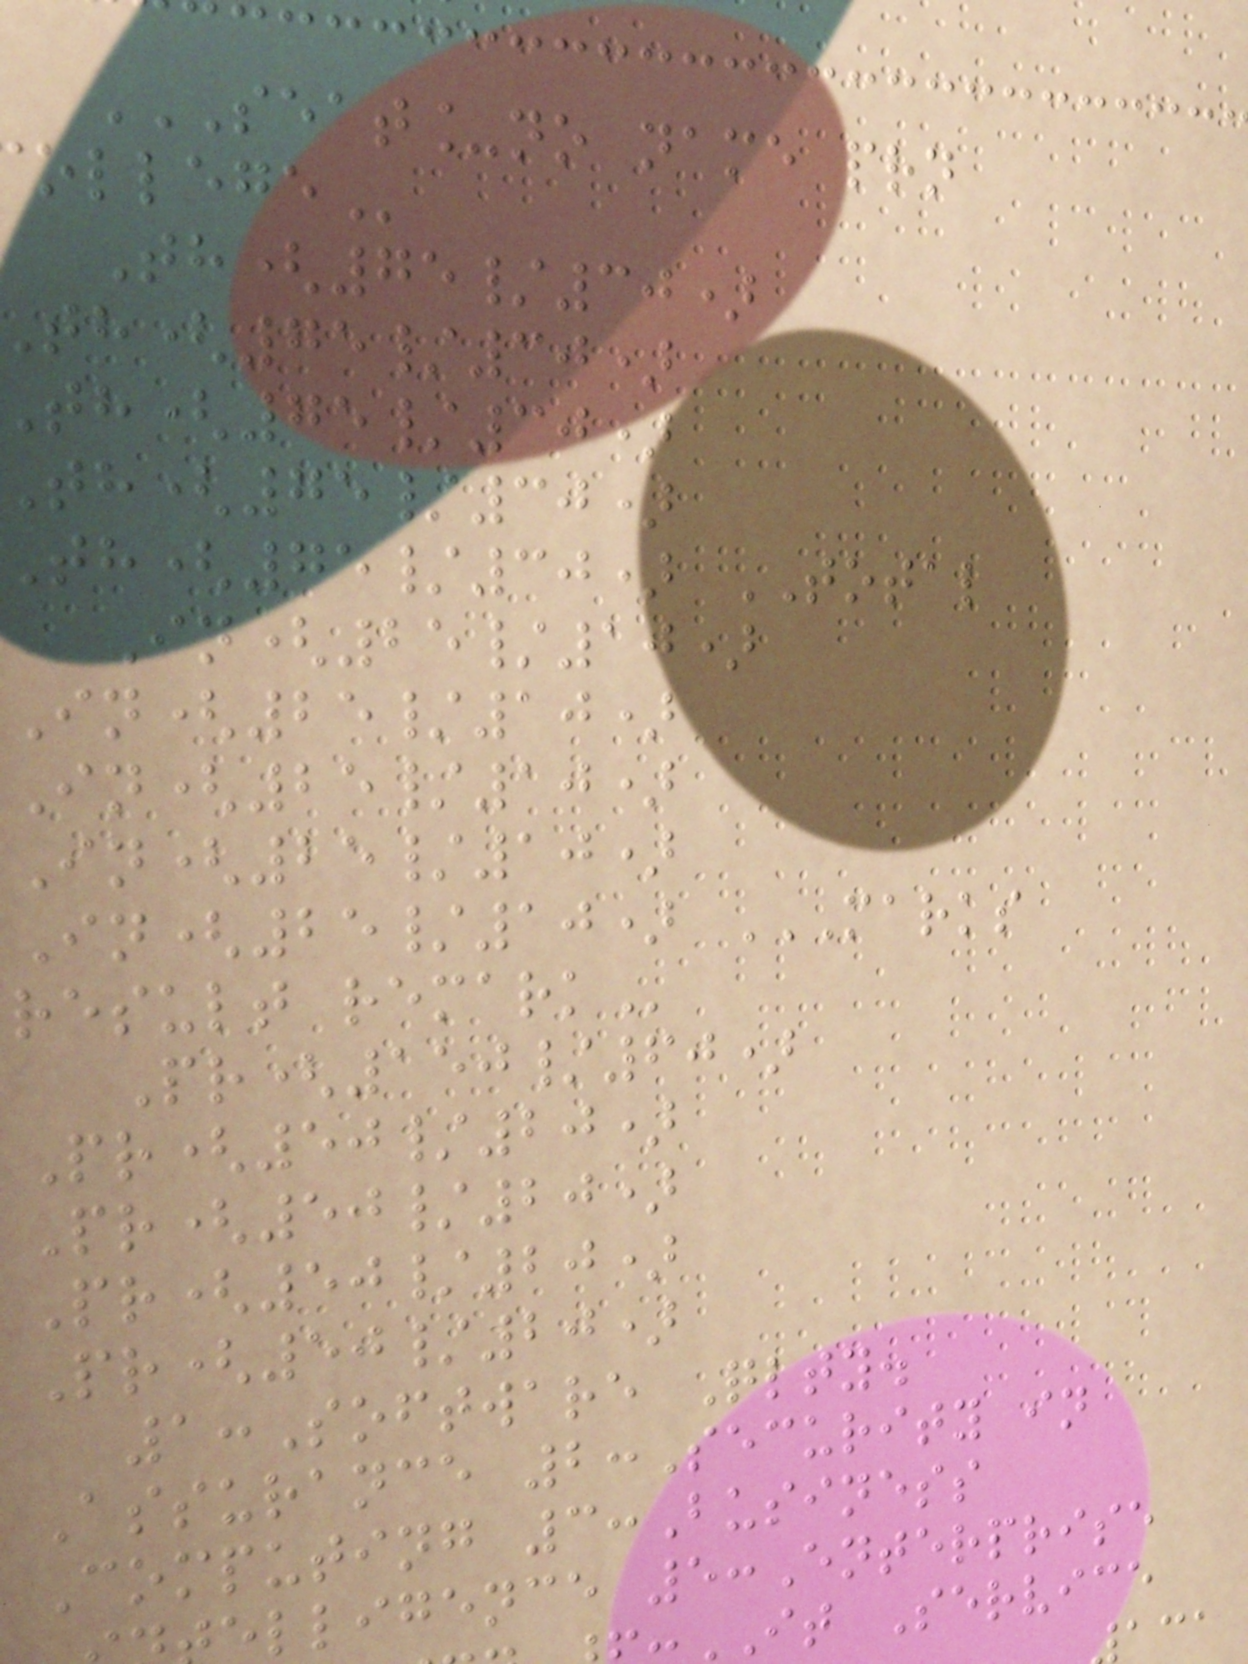SEAT_NO NAME PRN
Th(75/30)
th(75/30)
th(75/30)
th(75/30)
th(75/30) TOTAL
In(25/10)
In(25/10)
In(25/10)
In(25/10)
In(25/10) MARKS
result
Pr(150/60)
Pr(50/20)
Pr(50/20)
Pr(50/20)
Pr(50/20)
1:Software Qlty.
Assurance 2:Security in
Computing 3:Business
elligence 5:Enterprise
it Service
